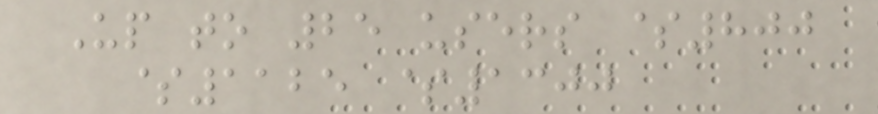Up to 25 users $800
$1125 $1300
